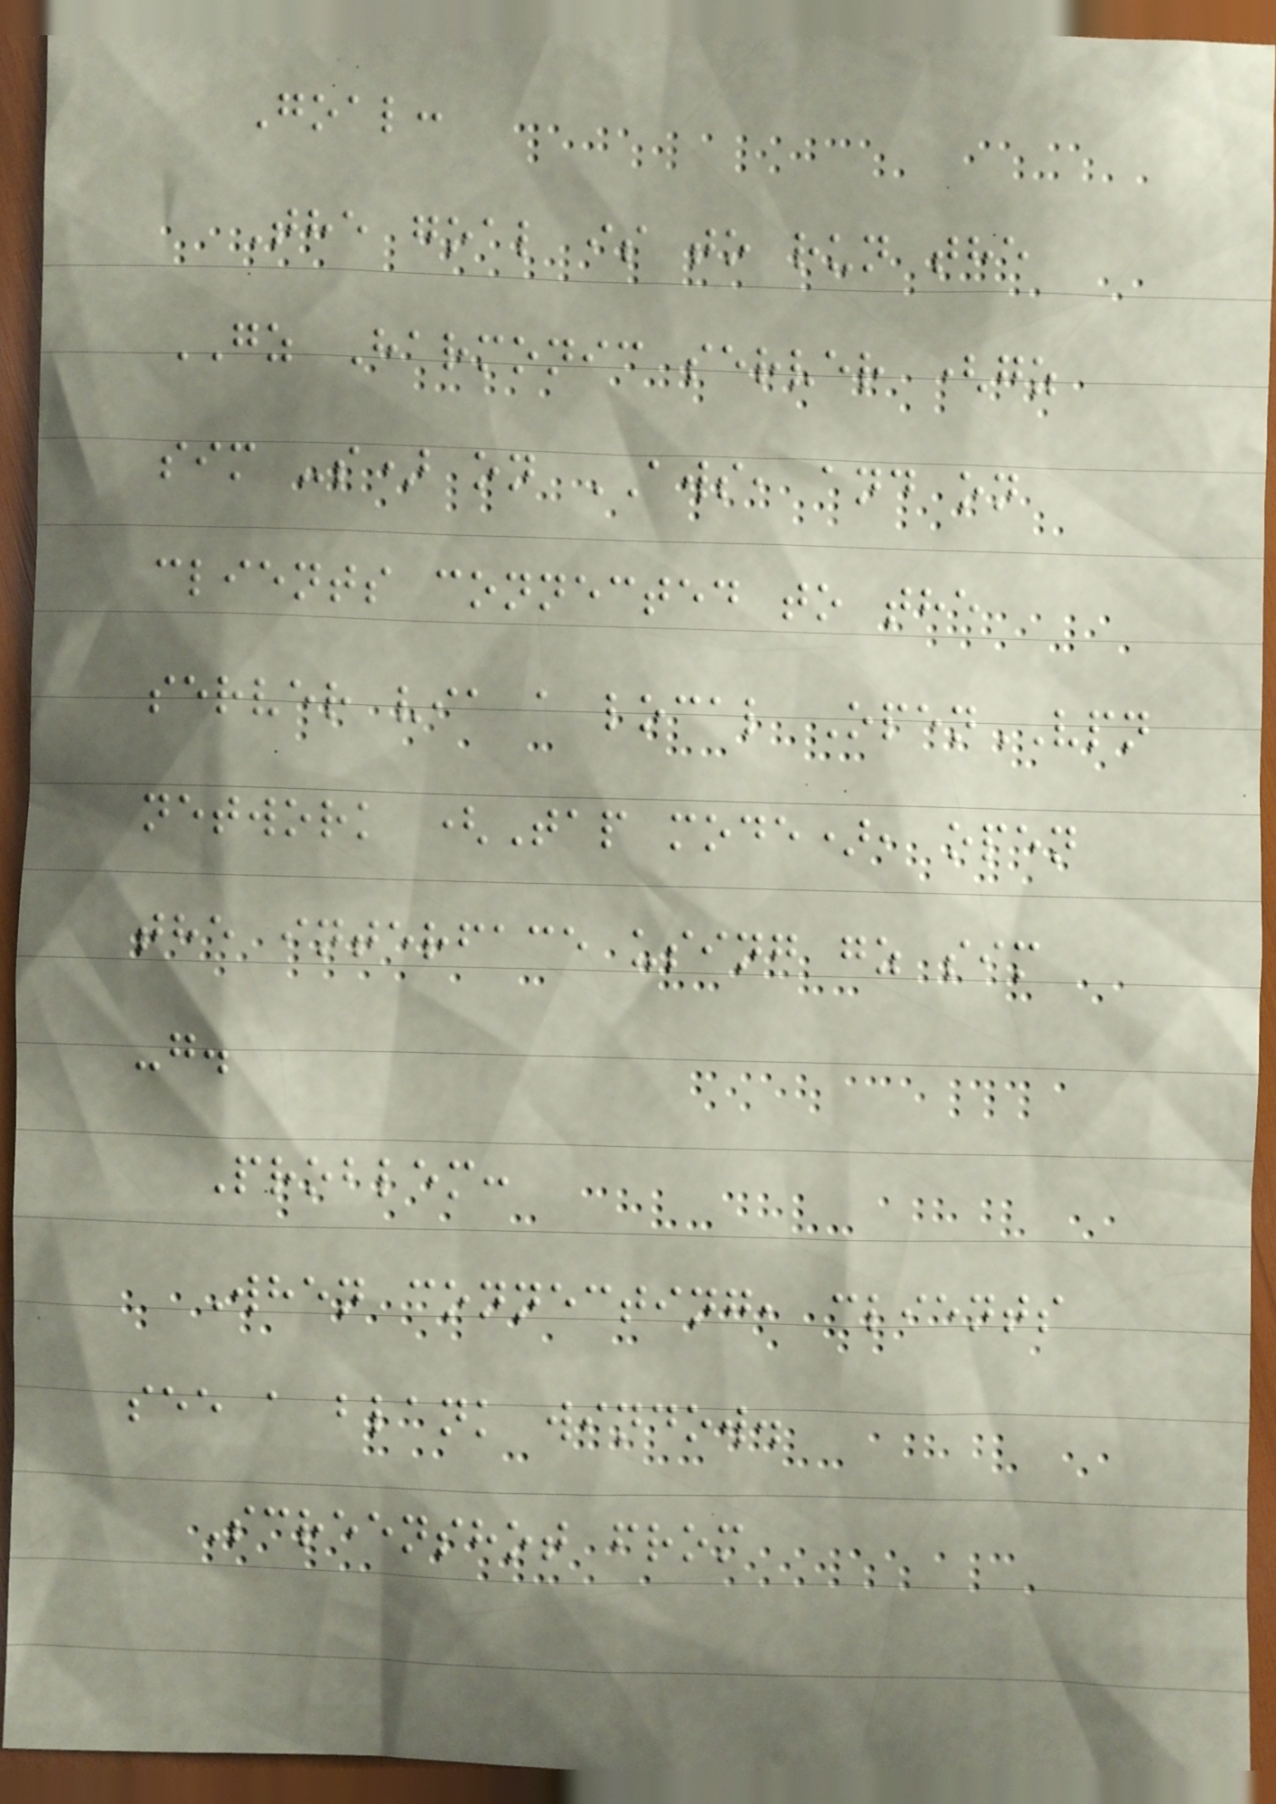Goal:
The goal is to run the
GZ Harmonic server (gz
sim -s) on AWS, and on
clients connected to the
server via a local OpenVPN
network (Tap mode), open
the interface using gz sim
-g.
Problem:
When connecting, clients
see a blank window.
Screenshot from
